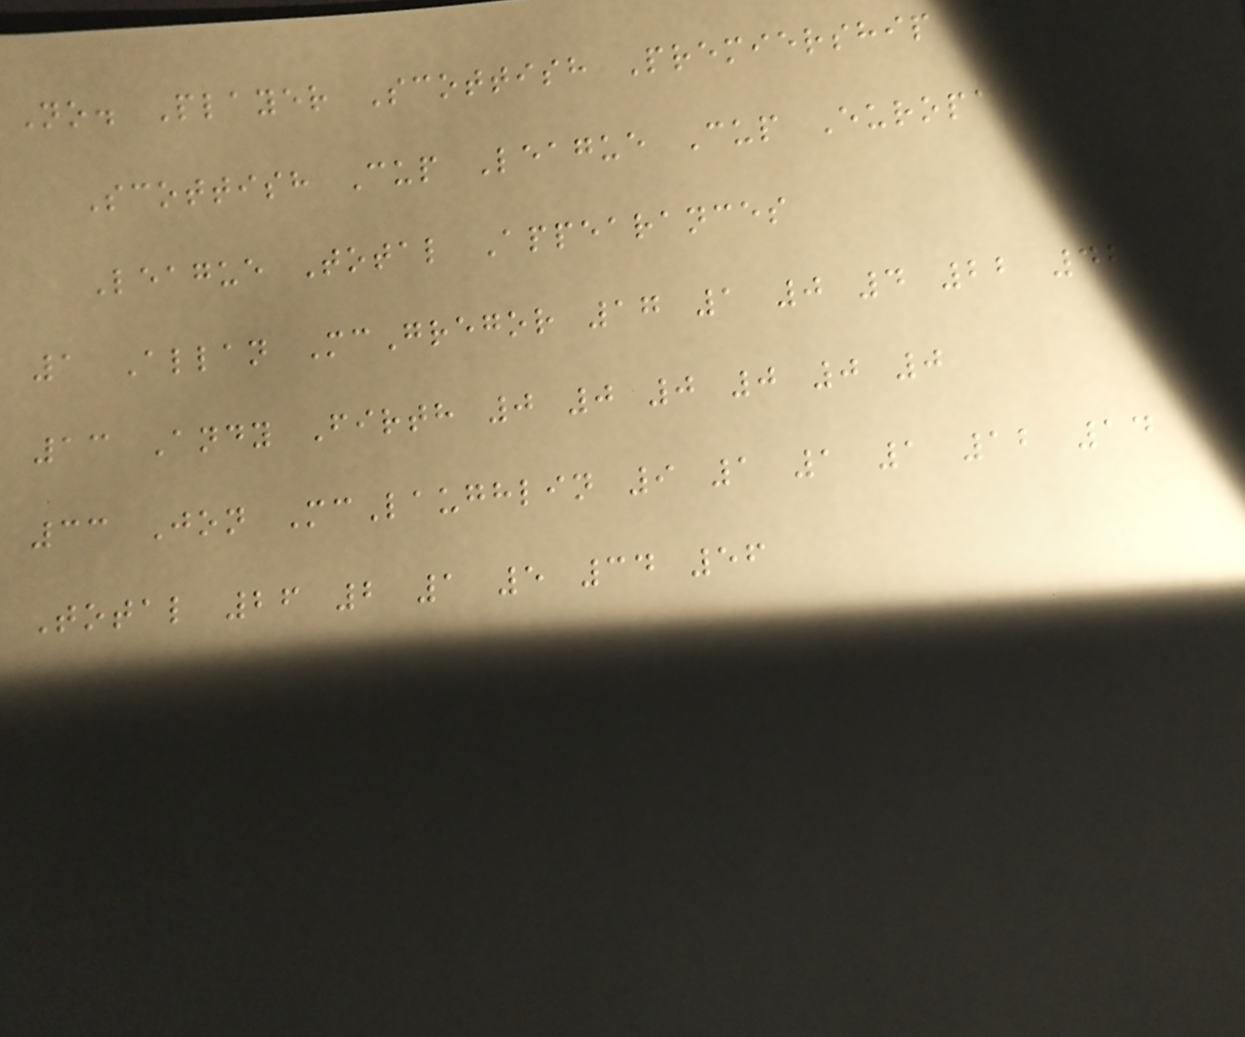No. Player Scottish Premiership
Scottish Cup League Cup Europa
League Total Appearances
1 Allan McGregor 17 1 0 4 22 42
13 Andy Firth 0 0 0 0 0 0
33 Jon McLaughlin 9 1 1 1 12 14
Total 26 2 1 5 34 56
